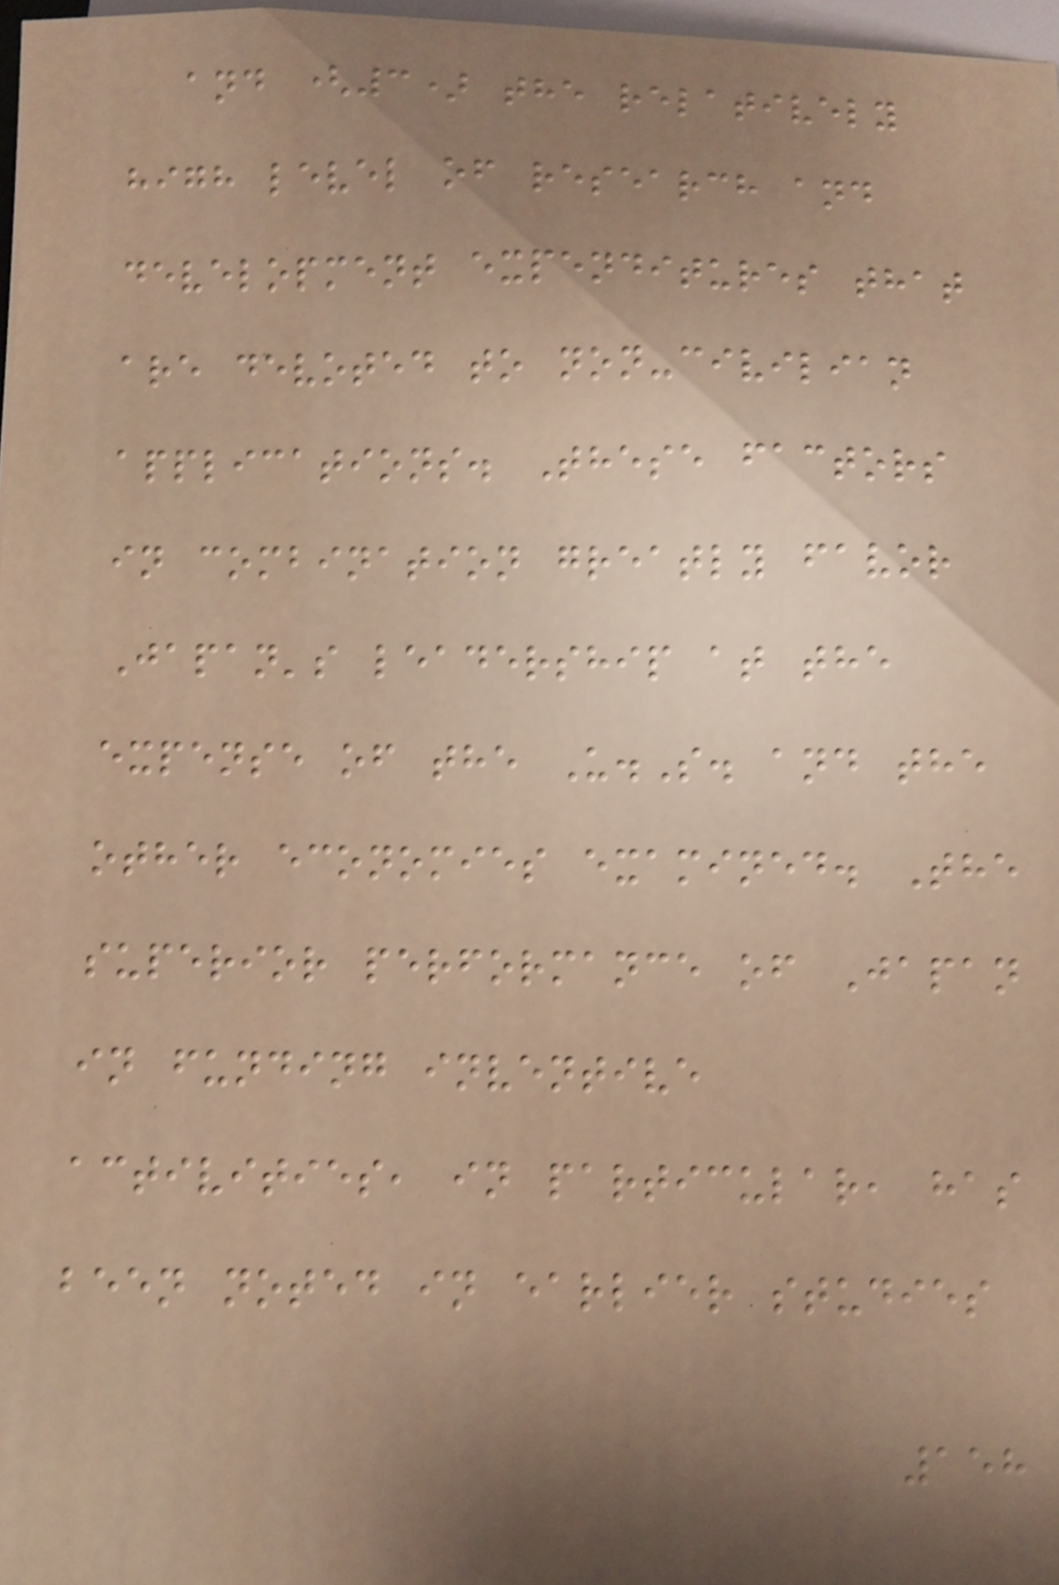and (3) the relatively
high level of research and
development expenditures that
are devoted to non-civilian
applications. These factors
in combination greatly favor
Japan's leadership at the
expense of the U.S. and the
other economies examined. The
superior performance of Japan
in funding inventive
activities, in particular, has
been noted in earlier studies
158
